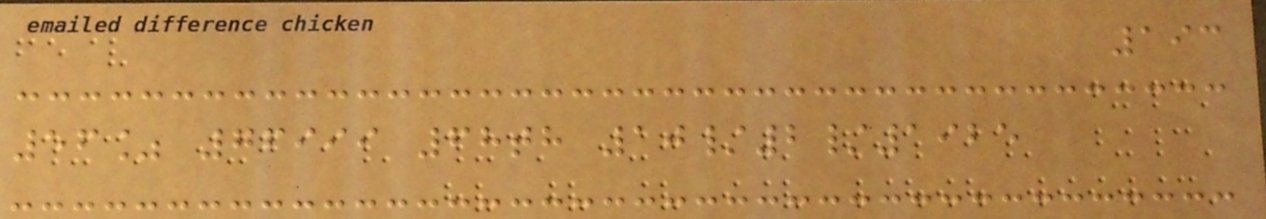193
56% 76999 68th 10/2/1925
